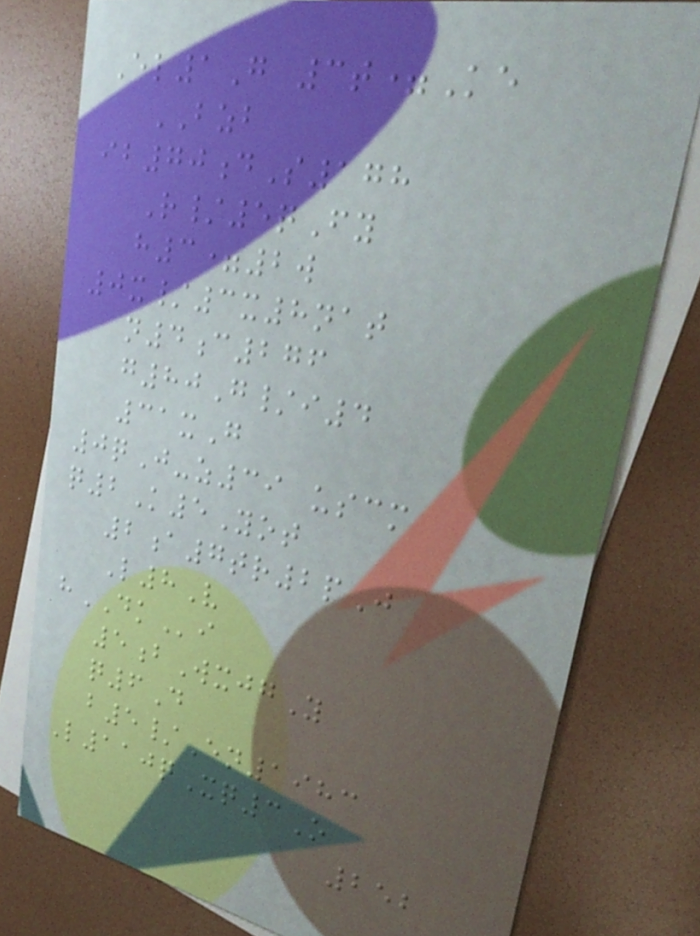El1G 3t=Ke
BZB
ib70dS178
R/5qFy
h3=2w
0x/3x8nat
n4c276
g80G/i4
31xG
0qJ-z39 uscm
q2K5Yot
2a7tr2pJ
L8V
hDKi
5bWxjgY
q6D
b5/En1983
L110qXq3O
252
